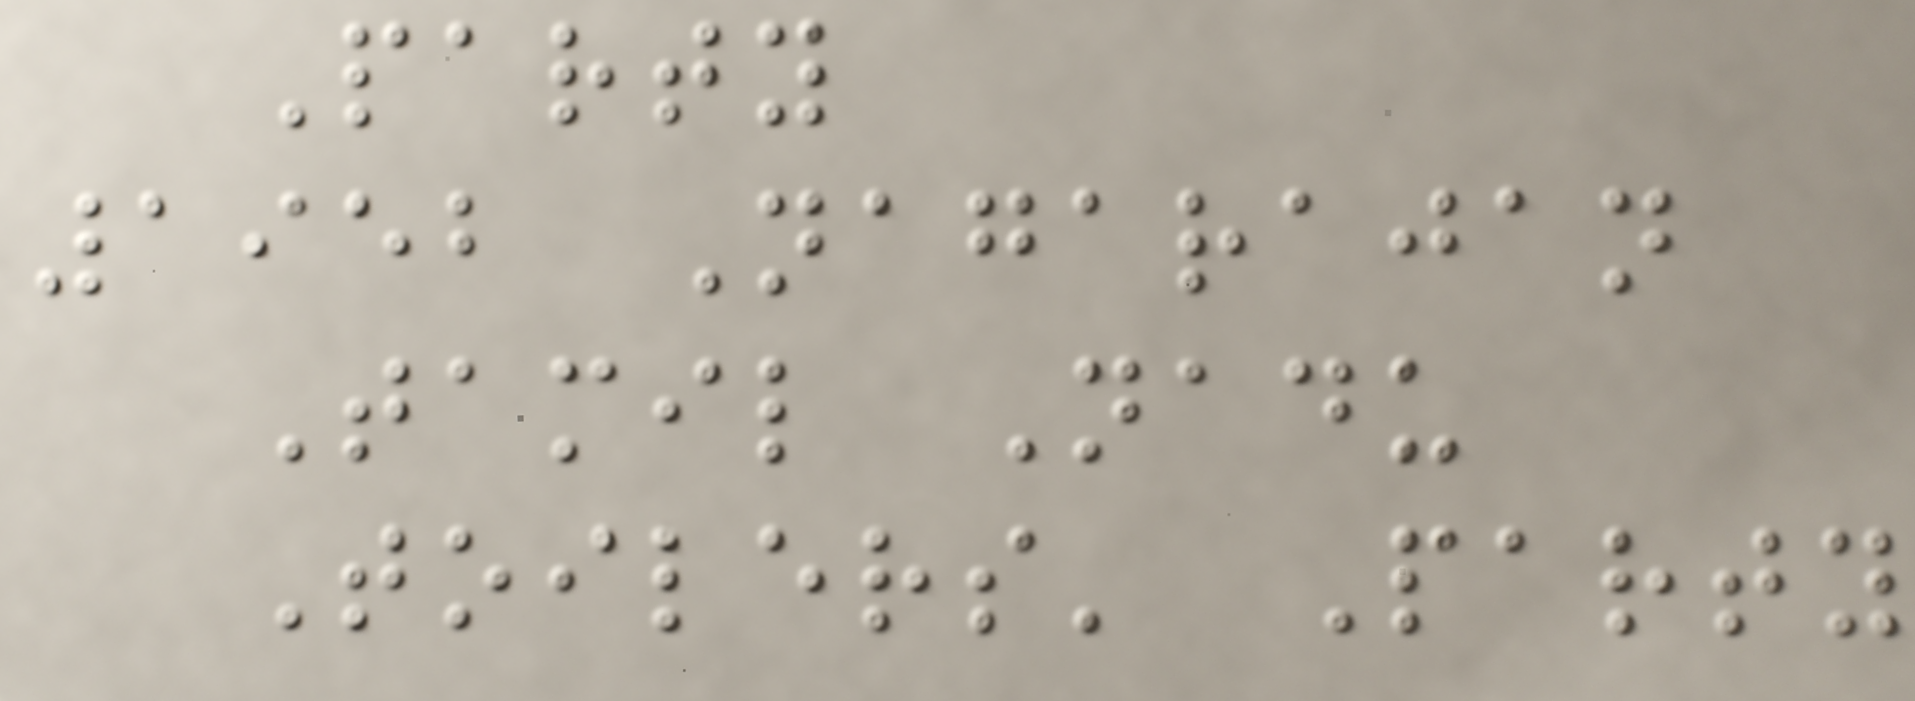Party
1952 Nagarajan
Tamil Nadu
Toilers' Party
